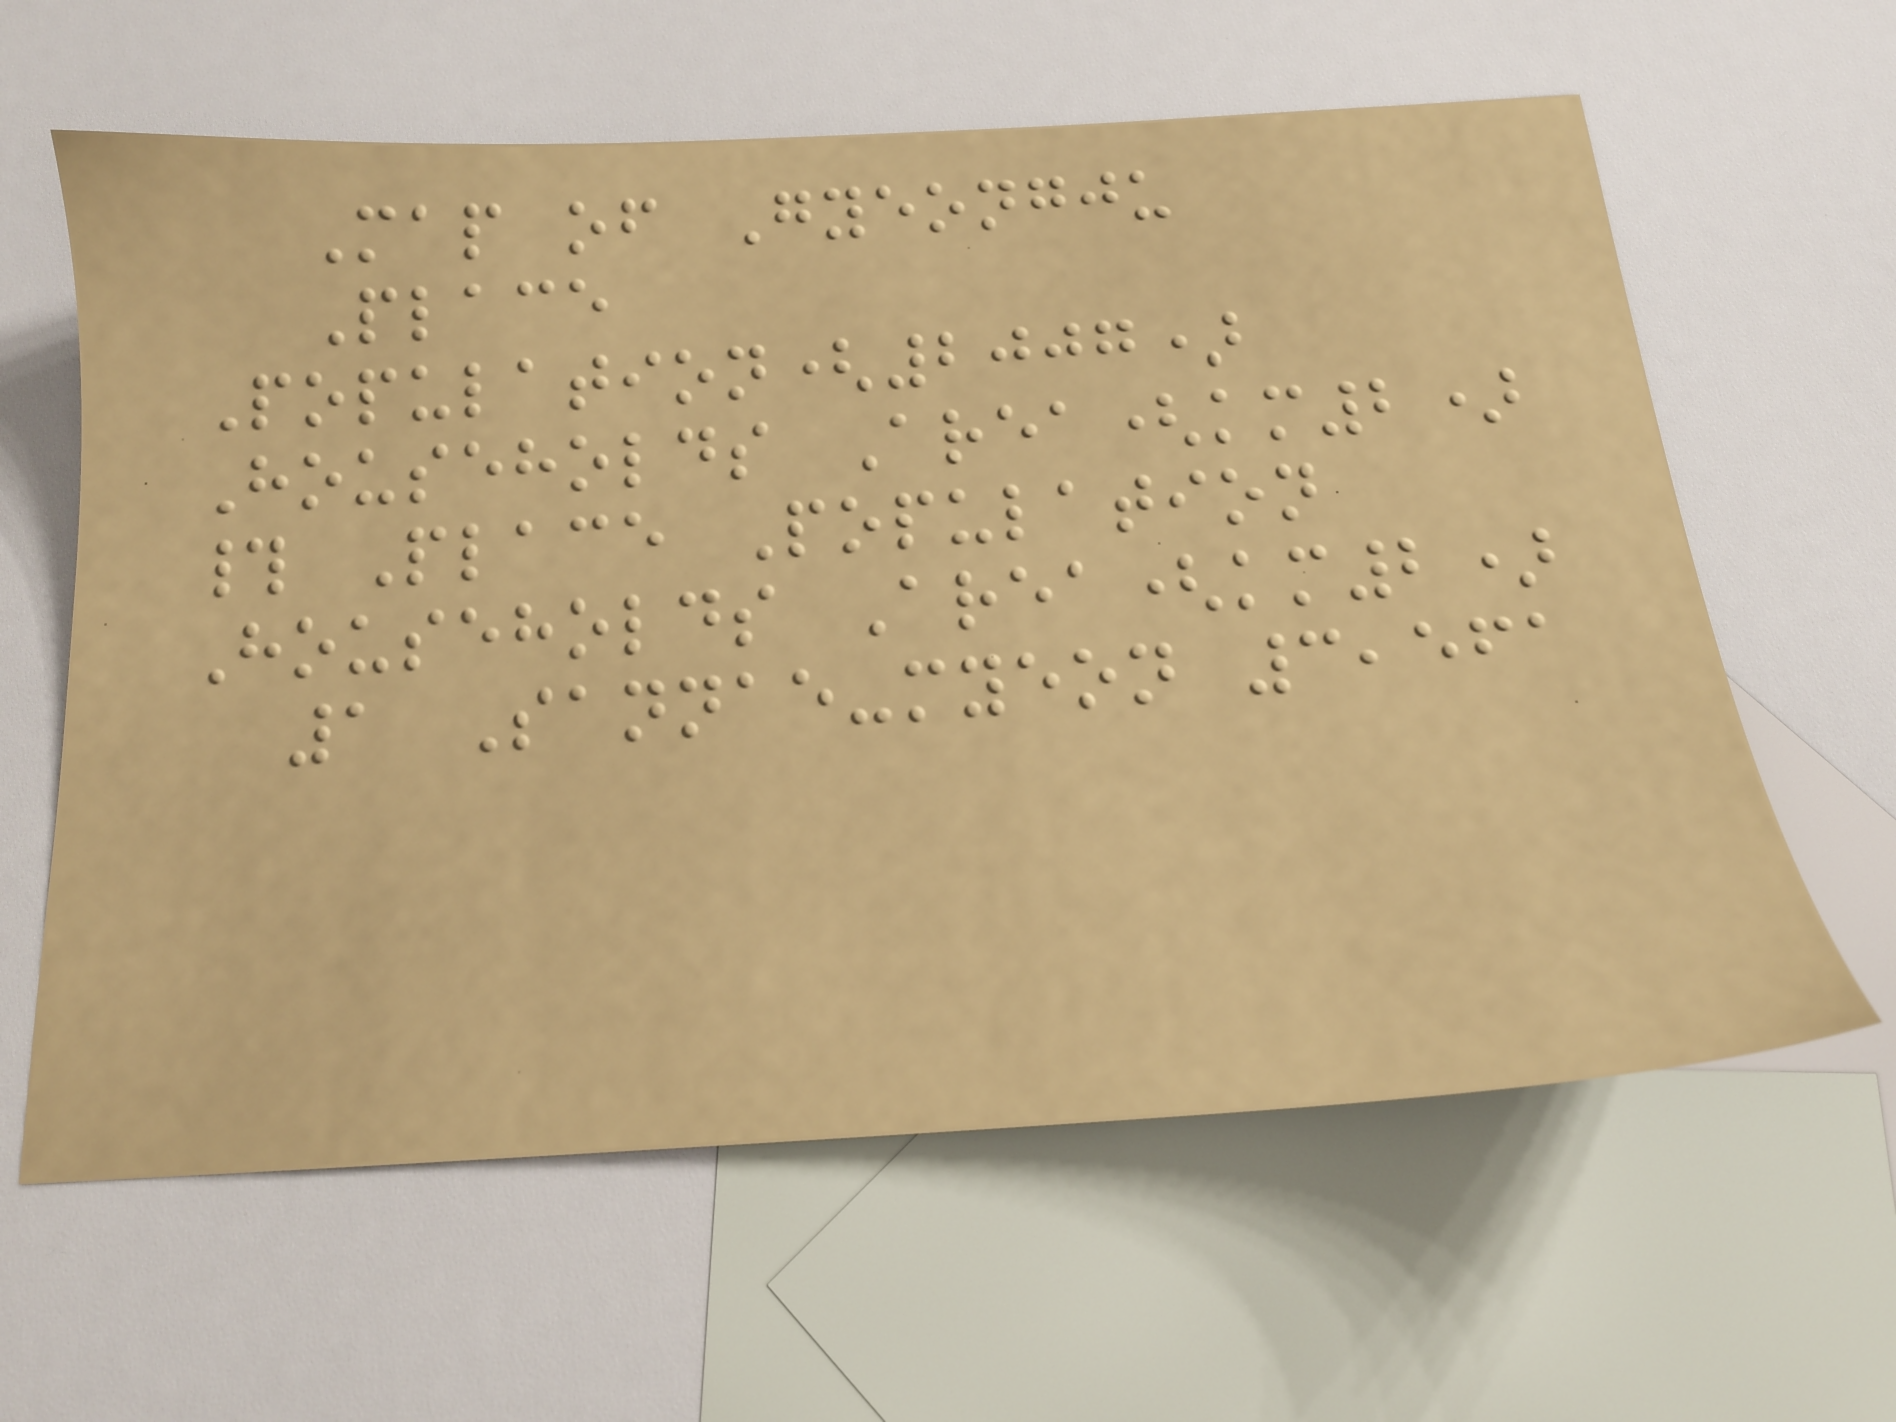Map of Gyeongju
Place
Population(2007)
Households Area(km2)
# Place Population
Households Area(km2)
1 Sannae-myeon 3,561
